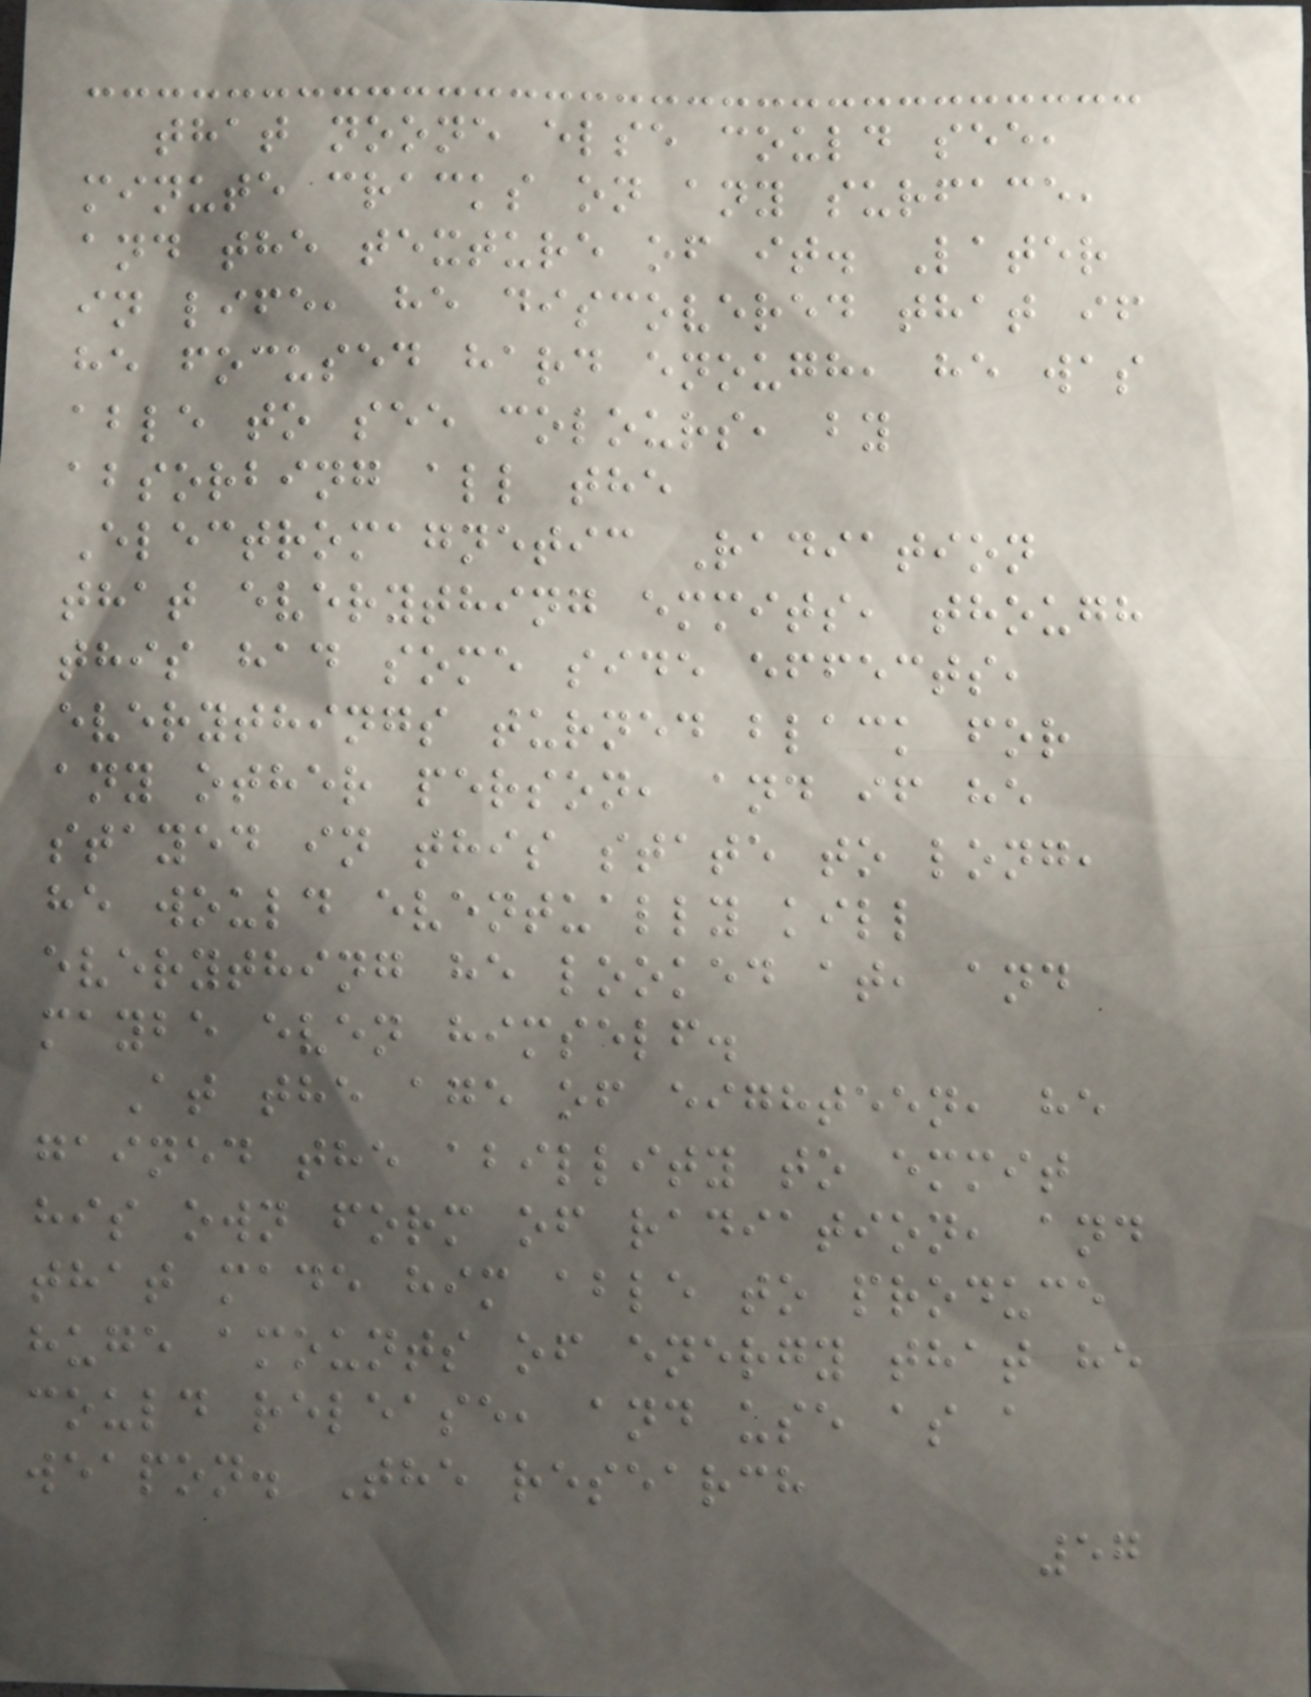that noone else could see,
minute cracks on any surface,
and the texture of it. Later
in life, he discovered that if
he focused hard enough, he was
able to see colours, by
absorbing all the
Electromagnetic Radiation
that everything emmits, though
this had some side effects,
everythings turned black for
any other person, and if he
stayed in this state to long,
he would eventually kill
everything he looked at, and
maybe even himself.
At the age of eighteen, he
gained the abillity to emmit
his own form of radiation, and
that made him able to produce
huge amounts of energy that he
could release, and use as a
weapon. The research
57
